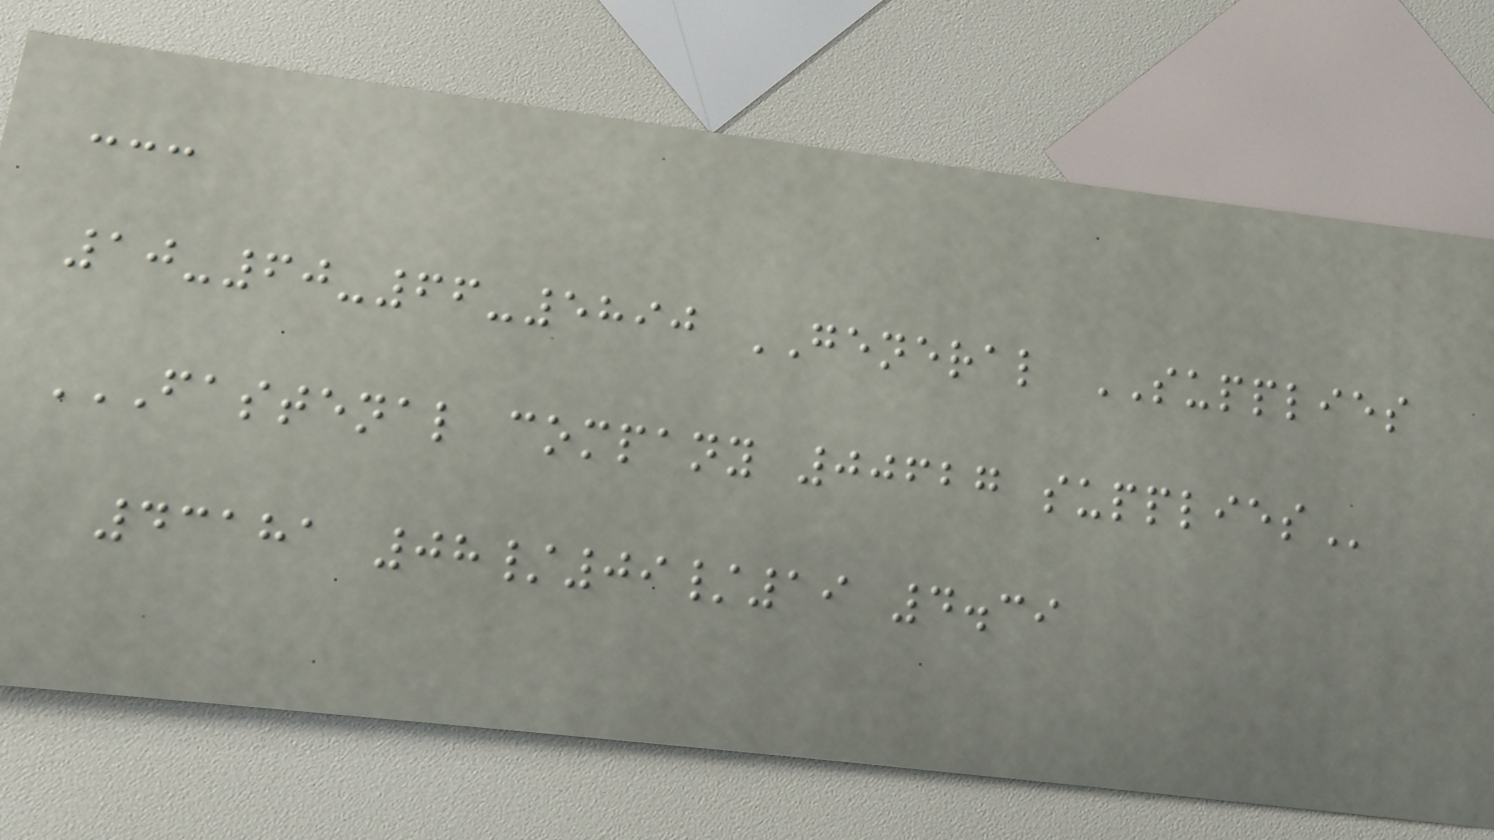---
10-60-66-5890 GENERAL SUPPLIES
FASTENAL COMPANY 00627 SUPPLIES
43181 08/09/19 4.39
